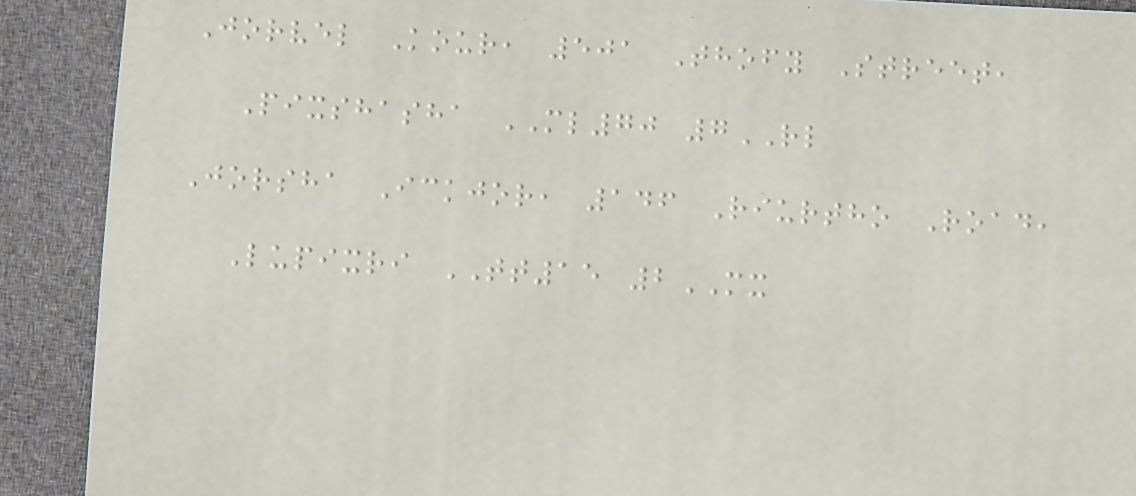Jorvel Kour, 501 Thofy Street,
Pixshasha ML70 7RL
Jorsha Ickjor, 146 Riurtho Road,
Lupixri TT15 2MX
